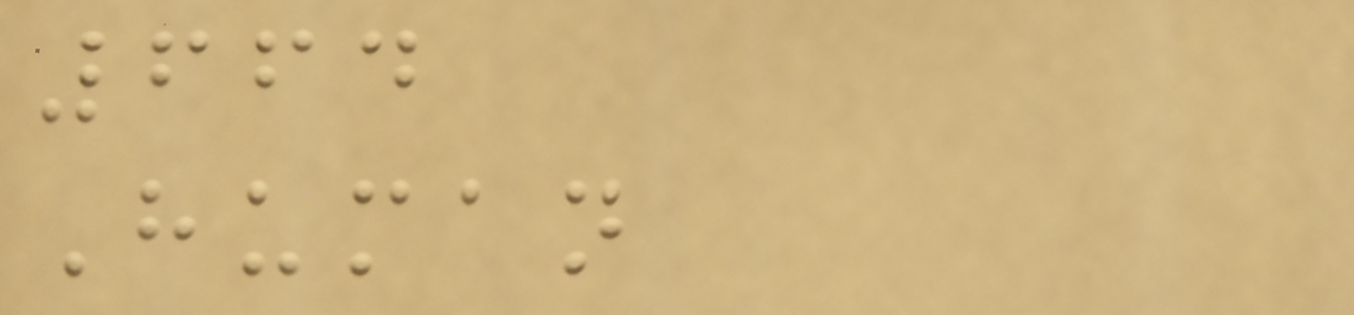664
Human
